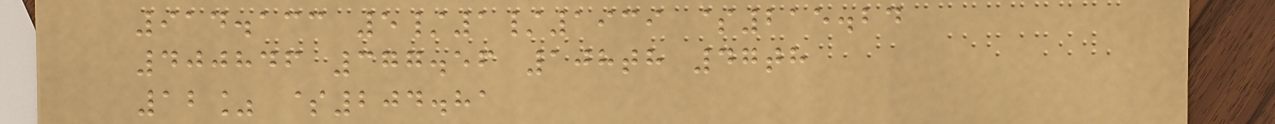914.133 5/1/1939 $215.24
400846 377.56 108th 47th
12% $204.81
